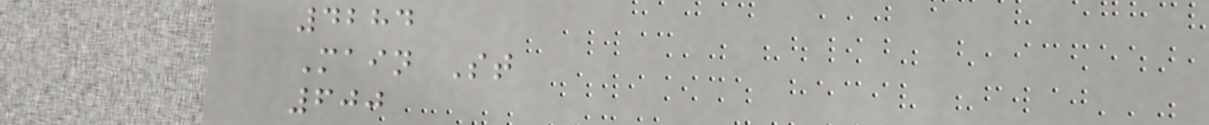4284
Main St
600
